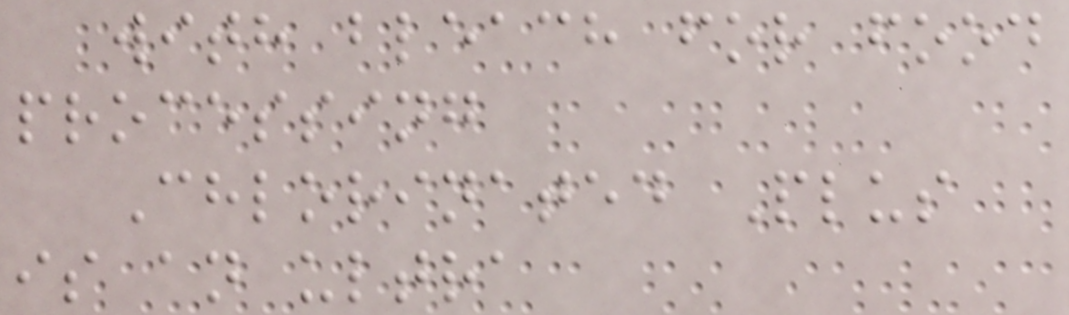with bleach for food
processing
Chlorinated Plus
is an ultra
